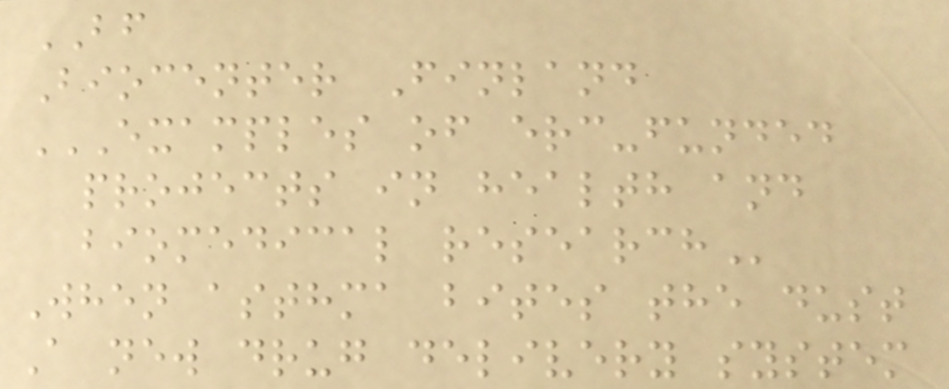BF
Biocenter Finland
EXAMPLES OF ERC-FUNDED
PROJECTS IN HEALTH AND
BIOMEDICAL RESEARCH
When asthma bites the dust
A new drug delivery system
